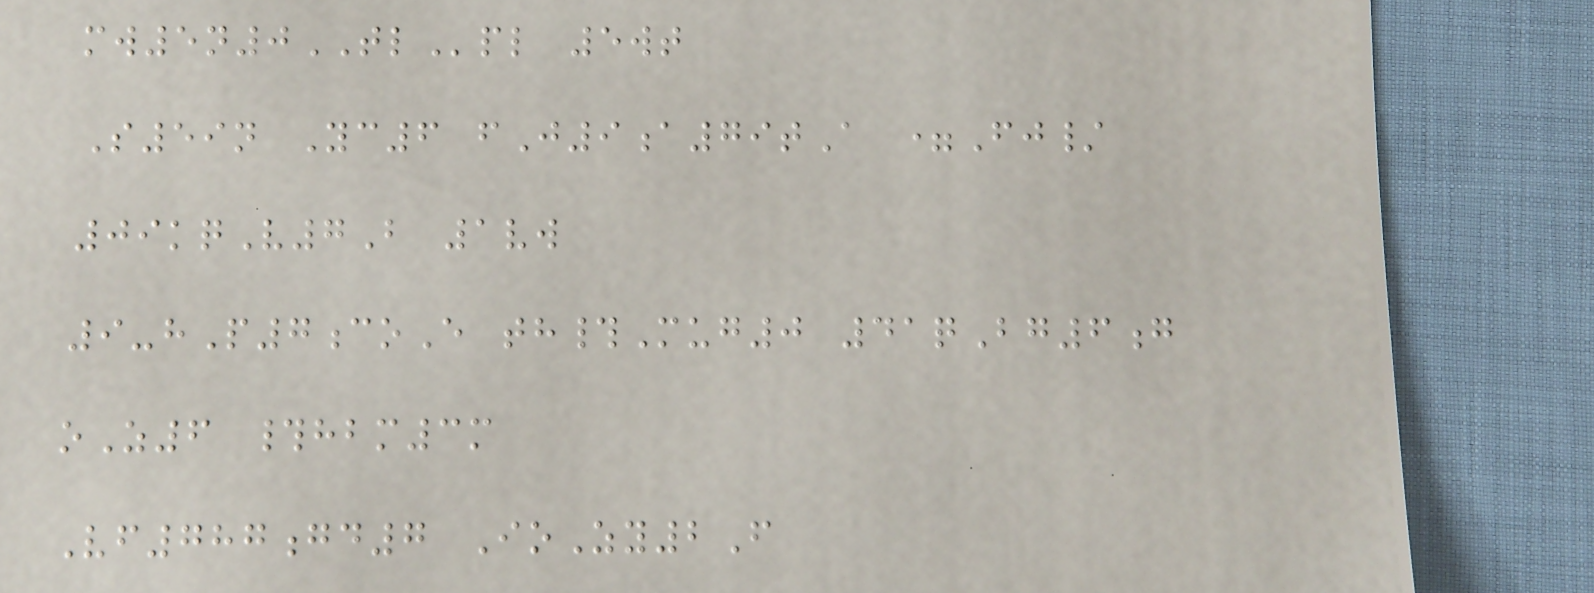mw5n0TLpl 5wt
S59n Yc6 fJ9a79tA =Fj/
09kqV7B 1vw
9-hP7coE th#Mug0 41qBg6g
oZ6 #hbm3m
Vf787gd7 IoZy2F
